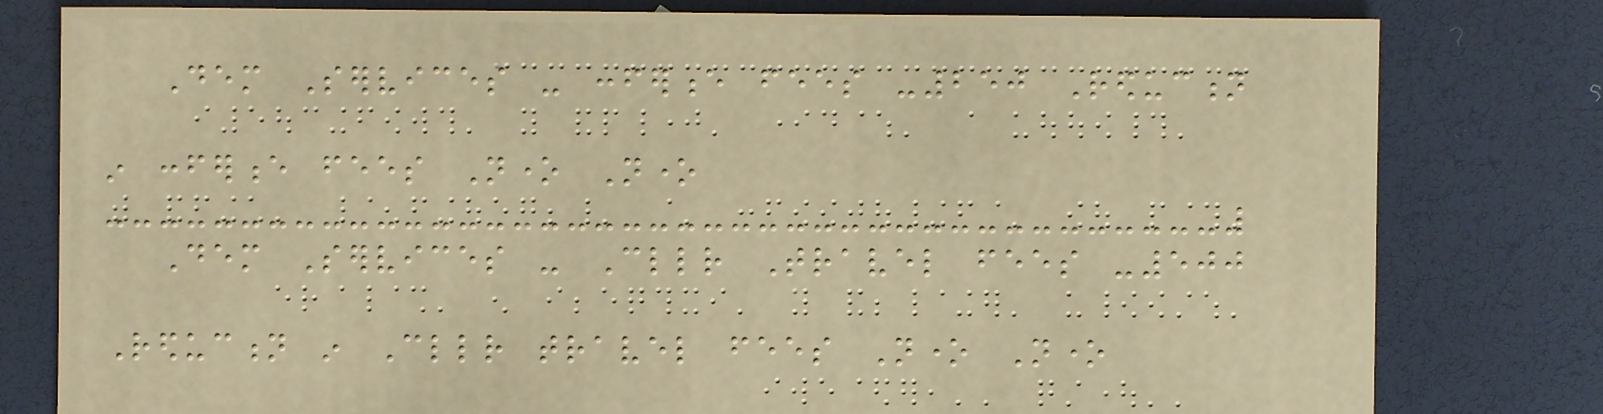Dem Services - conference fees -250 Reduction
in conference fees None None
Dem Services - Cllr Travel fees -500
Reduction in Cllr travel fees None None
